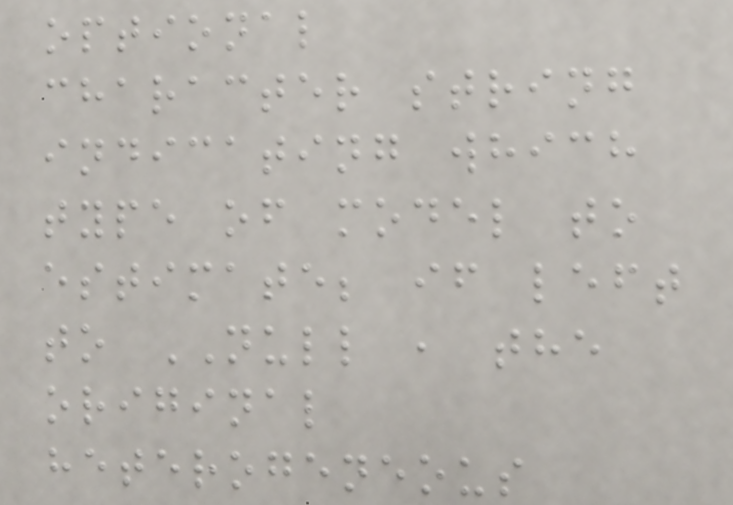optional
character string
indicating which
type of model to
estimate; if left
to NULL , the
original
heterogeneous
